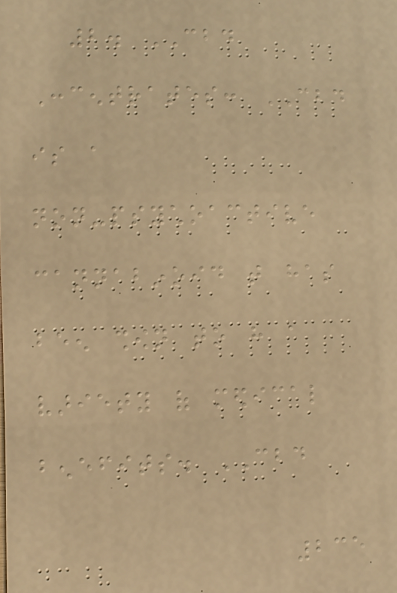2. CBD
Concentrates: CBD
is a
non-psychoactive
cannabinoid that has
been shown to have a
variety of medical
benefits. CBD
235
